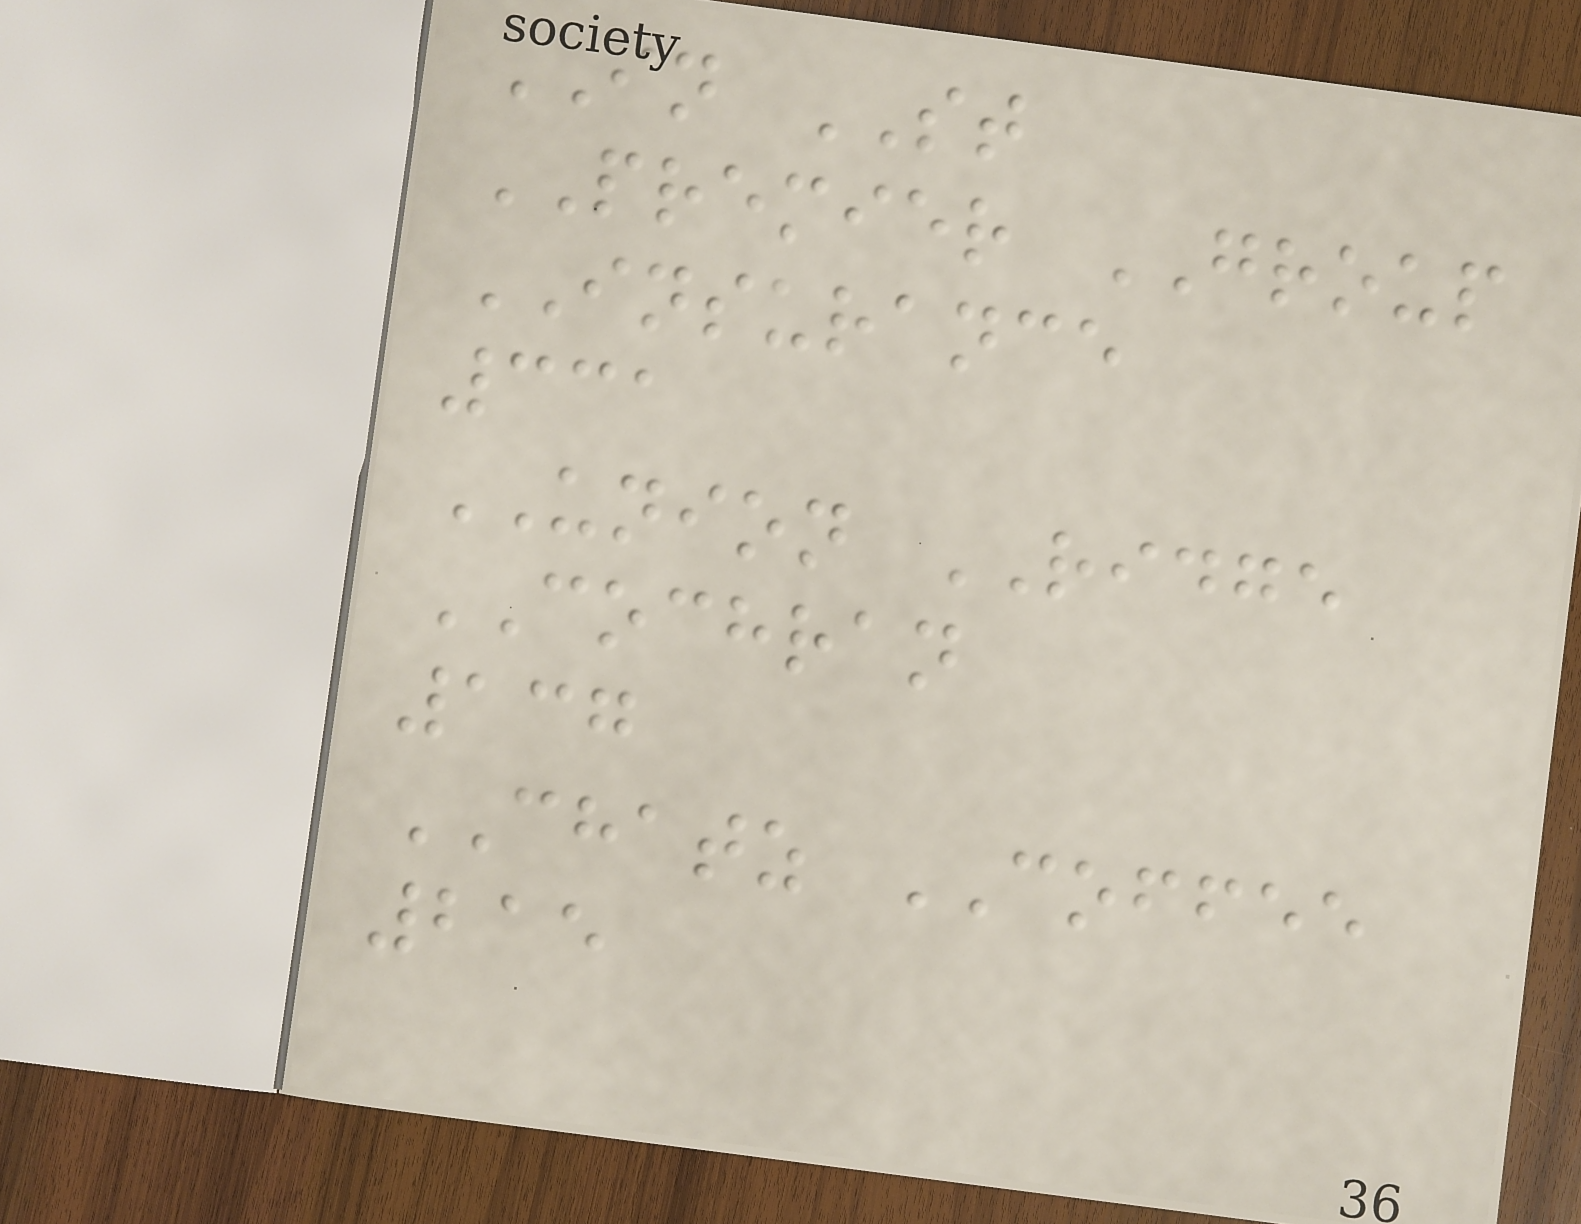IN ST
PREMIER GROUP
INSURANCE
331
UNION RIDGE
COCHRAN
137
CHATZ COFFEE
215
